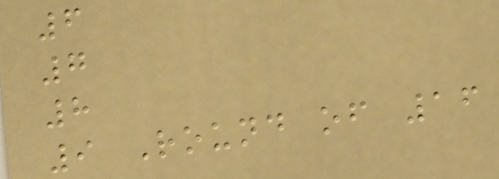6
7
8
9 Round of 16
